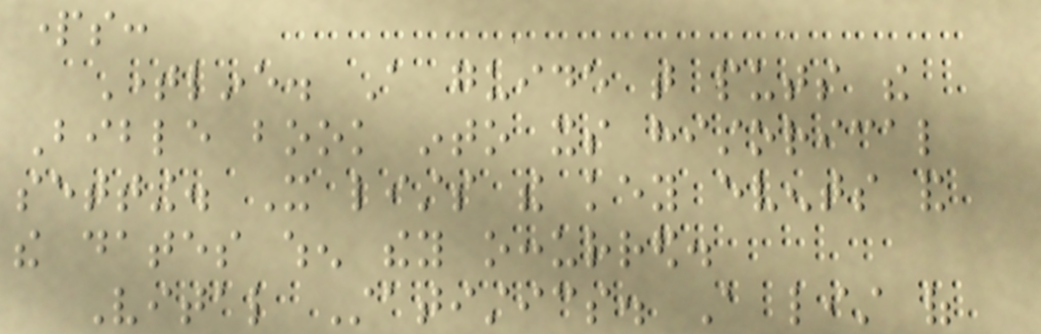parts:
Timeline. A guide that puts the
Bible book into its historical
setting. It lists the key events and
the dates when they occurred.
Vital Statistics. A list of
